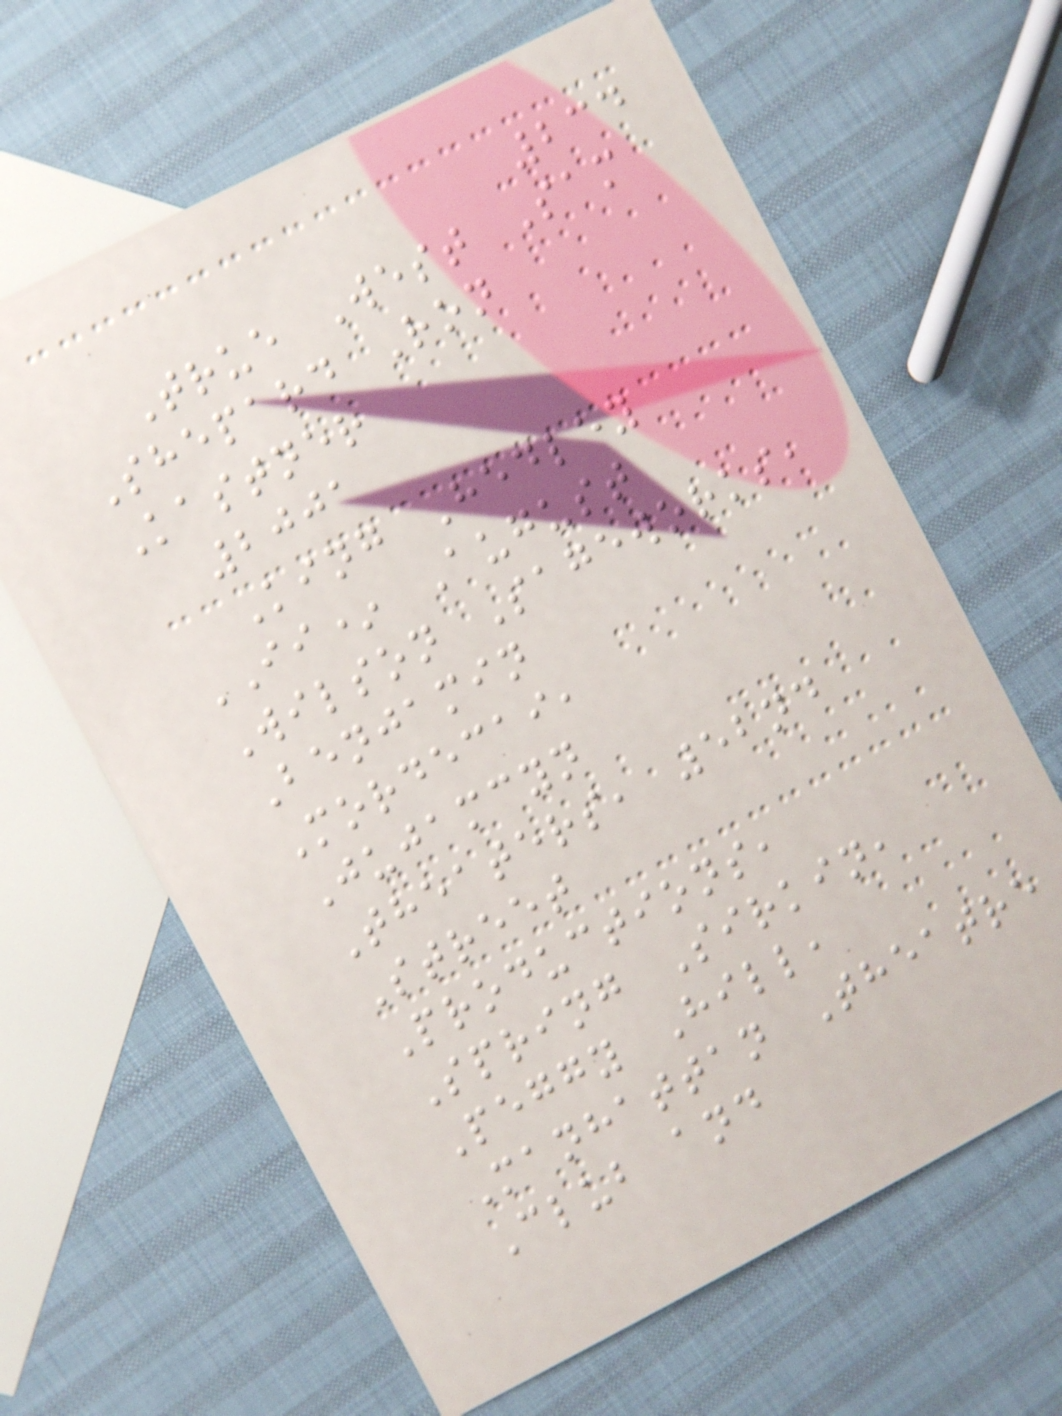234
True West Sam
Shepard Ron
Kastner
2001
King Hedley
II* August
Wilson Sageworks,
Benjamin
Mordecai,
Jujamcyn
Theaters, 52nd
Street
Productions,
Spring Sirkin,
Peggy Hill,
Manhattan Theatre
Club and
